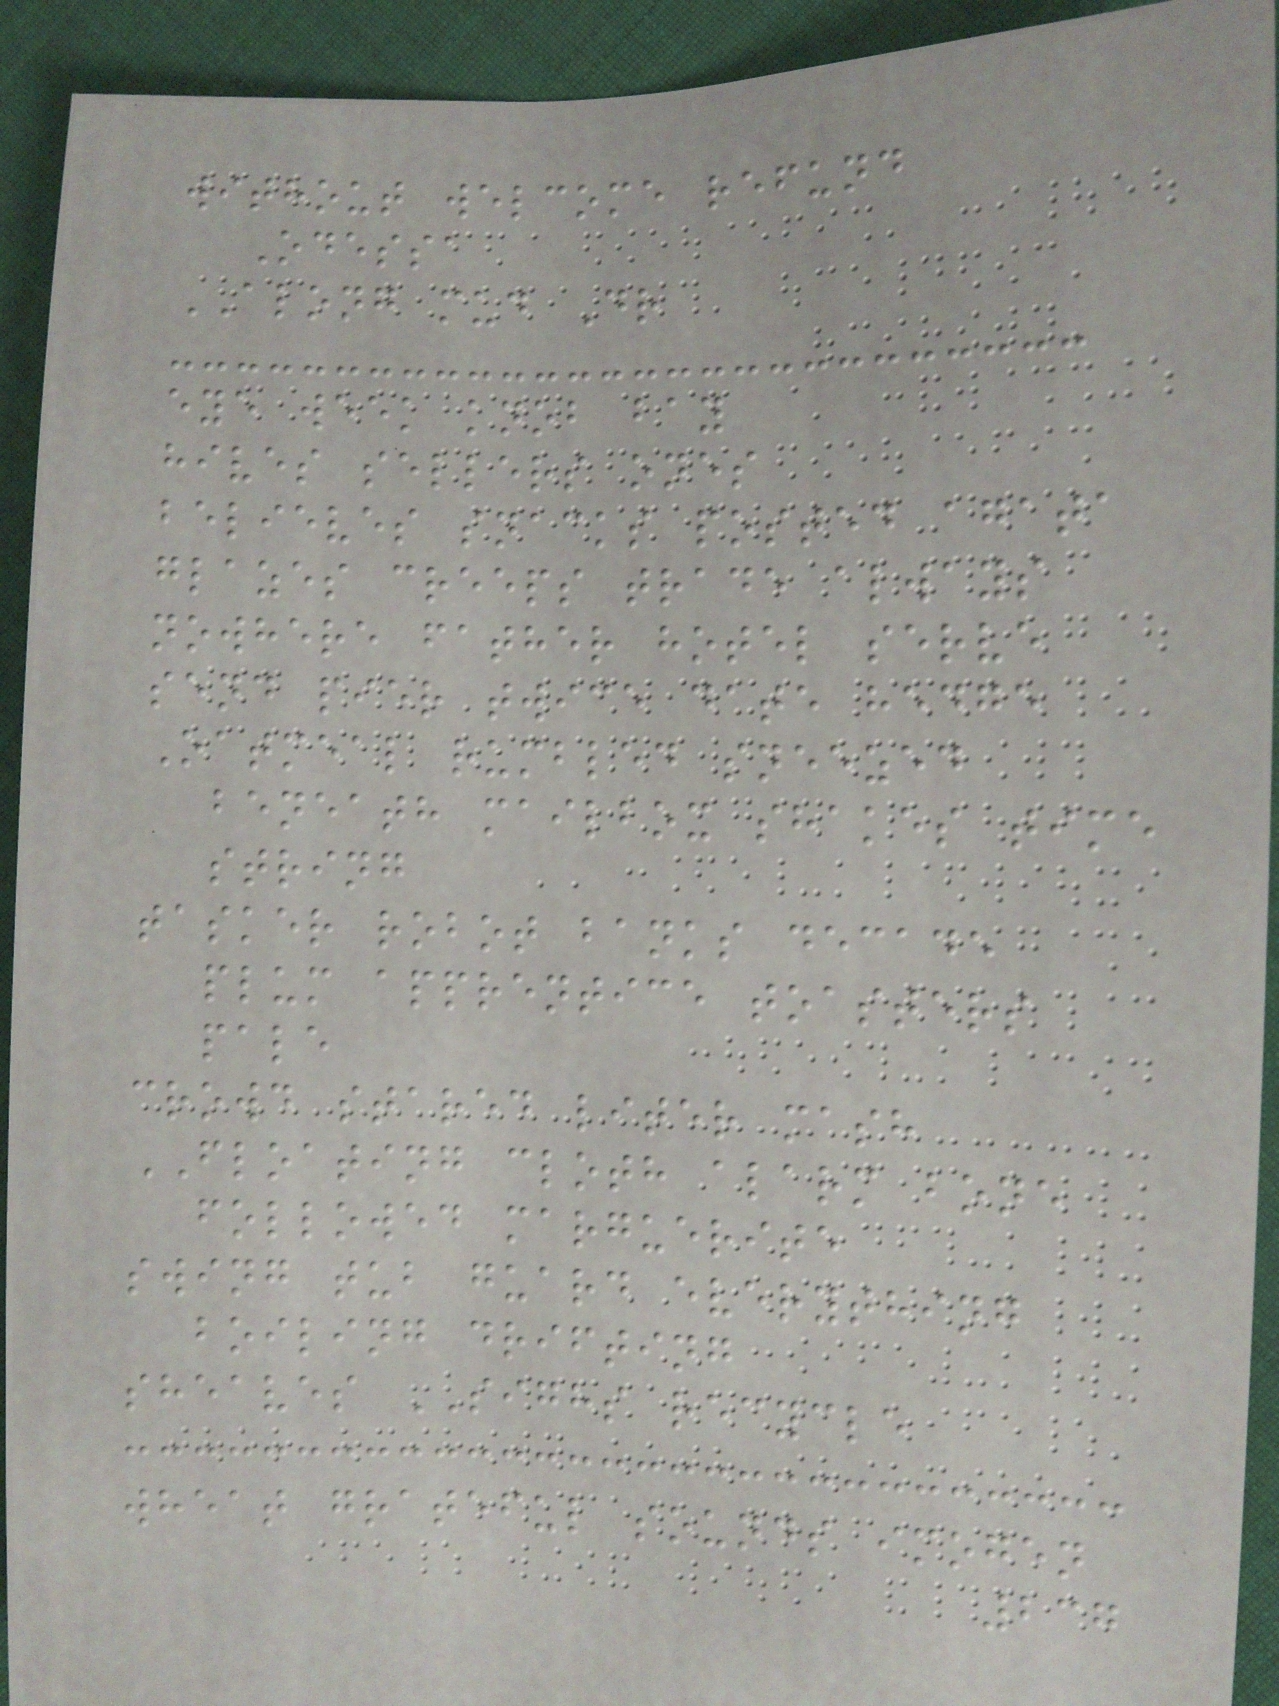without welcome refund
Odessa
ALONG mud Dr
eye week knob bay
hives sellers ones
believes snacks posted agata
glazes creeps trade always
nowhere father hotel serve
send pier twice date hedge
Oatmeal rumbled sneezed
beneath mailbox shakes time
string
tasker robot banks decade
plum apprentice toasters
pale
crowd stared liter mash
FLOATING cloth alarm bone
followed marguerite
swing tub guard everything
boiling drifting
sheaves SIGHS recycle
wheat grateful sounds imogen
237
